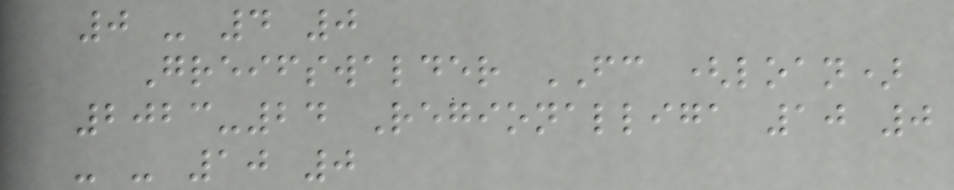0 - 4 0
Greifswalder FC (loan)
2023-24 Regionalliga 10 0
- - 10 0
